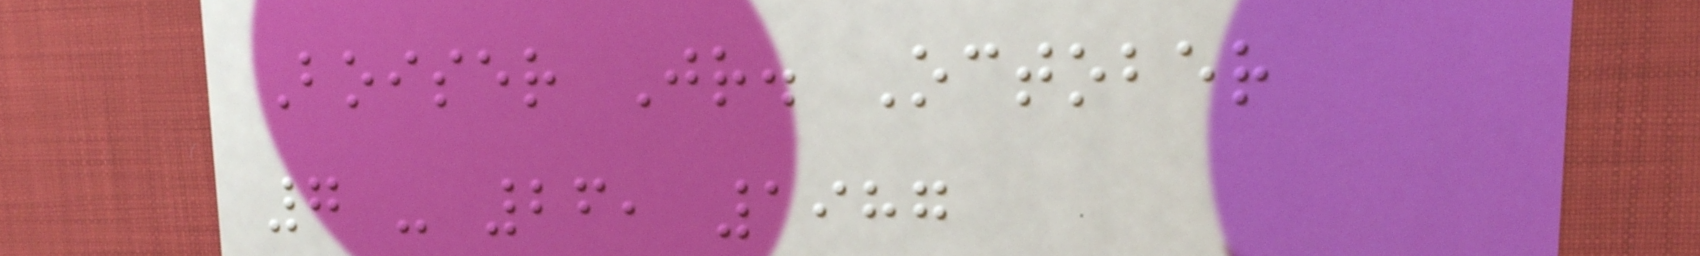Boiser Jr. October
7 - 26, 1987
